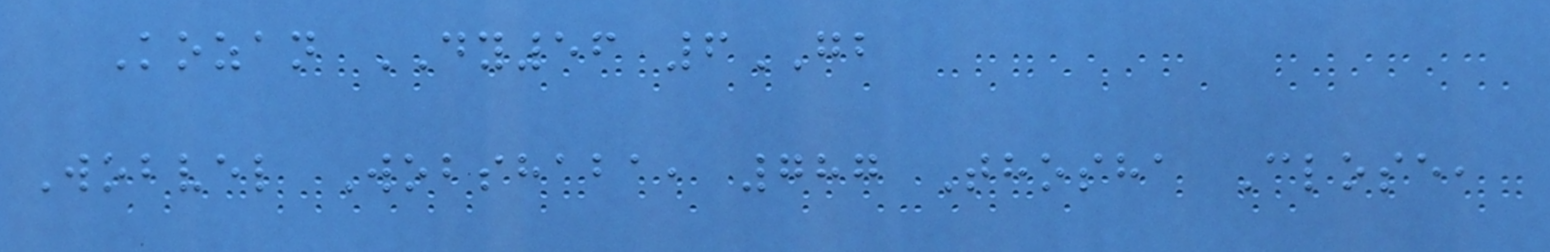Kozan DY56 6GB
Wobvel Wobshaba, 787 Thosha Close,
